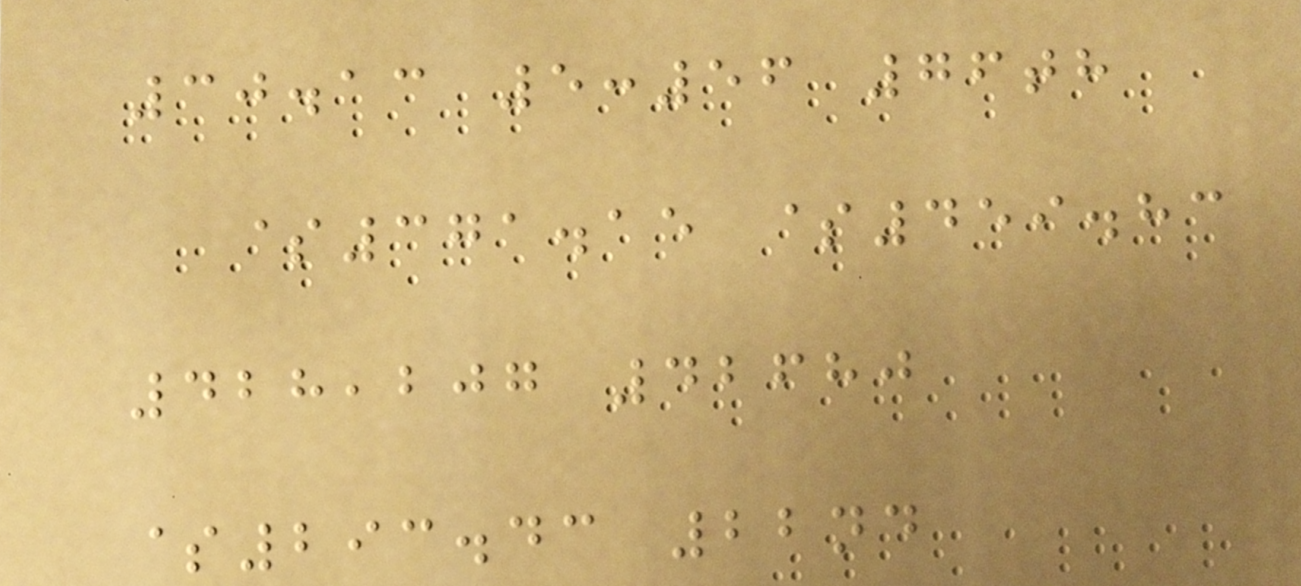30.13 5:56 76th
$371.15 $459.83
428,207 42680
$293.43 22nd
